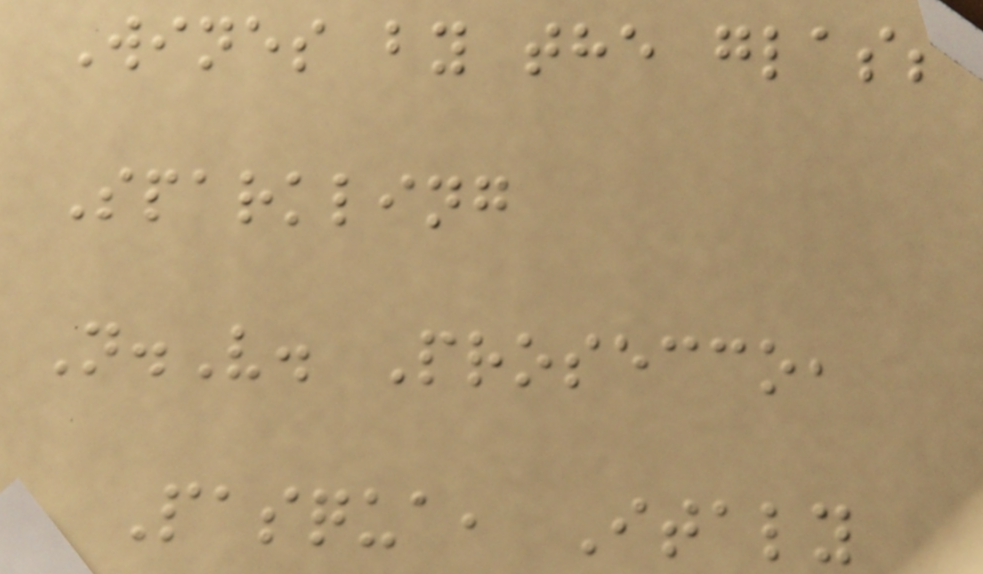Wines by the glass
Sparkling
N.V. Prosecco,
Pasqua, Italy
